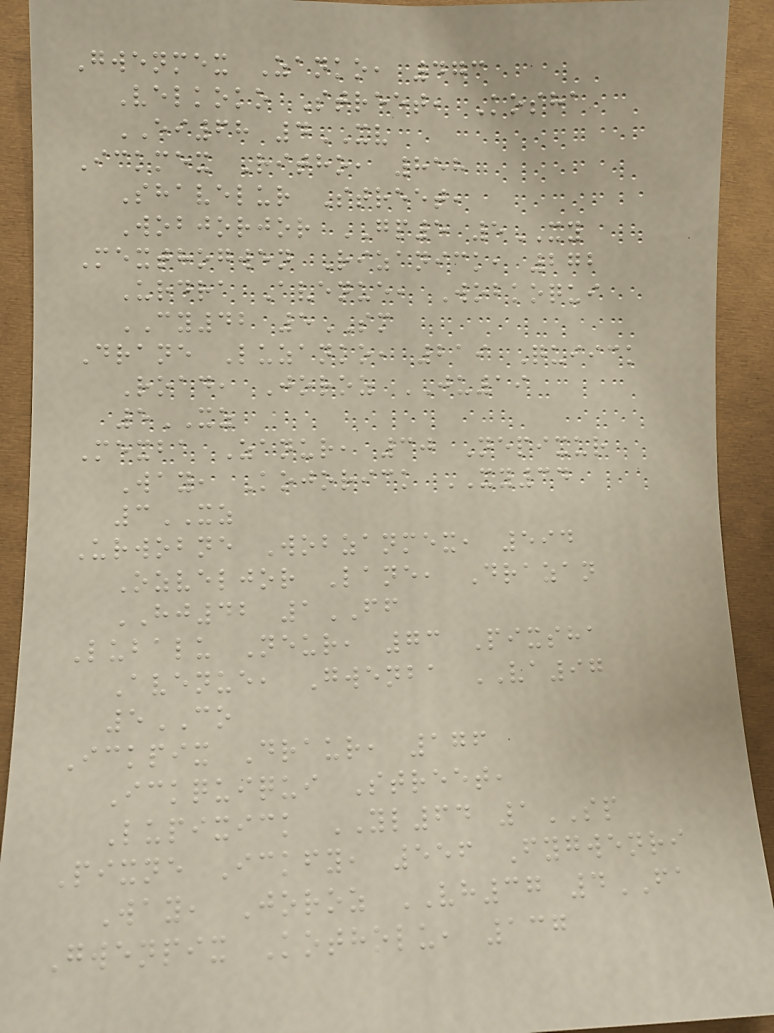Gwenmex Zanko, 473
Velkoko Street, Kosha
EI68 4XV
Ickmex Ritho, 858
Shavelur Street,
Wobjorjor GP5 5XY
Mexthogwen Rizanick, 272
Urdra Avenue, Wobkoqui
CY42 5SM
Drane Luzanko, 219 Quiick
Road, Joroz JU19
5XZ
Mexba Zanur, 30 Nepixur
Way, Kojorick XY34
3XZ
Urwobne Wobzanmex, 594
Ozveljor Lane, Drazan
HJ42 1FF
Lubalu Neur, 73 Pixsha
Avenue, Gwenba VA97
5CO
Ickpix Draur, 176
Ickquiqui Street,
Lupixick YL64 1SP
Pixne Ickfy, 556 Fygwenri
Way, Joroz VH37 4FA
Gwenpix Kotholu, 137
